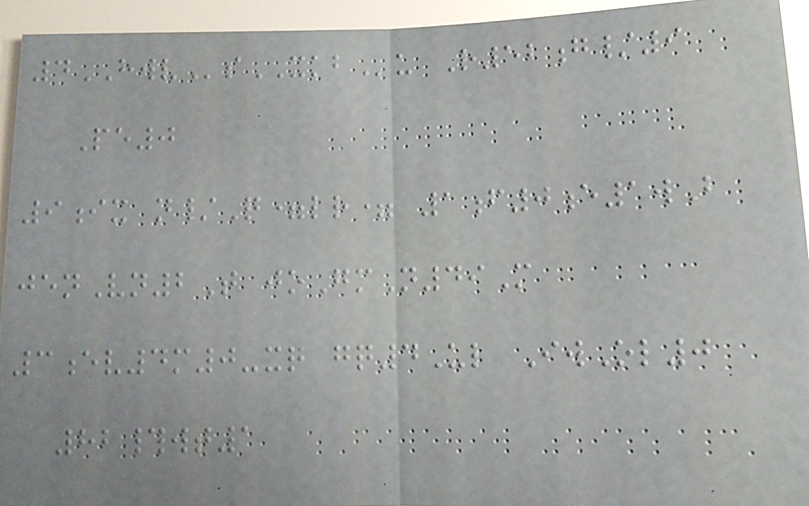4HWVsXKBu R52g/9
Pe0
9ix n/Q=lr= 1f0e1wB
jenVn2T joGmN49M
3ev4m0-xq gq4Ul IwOl0
82#wt1
